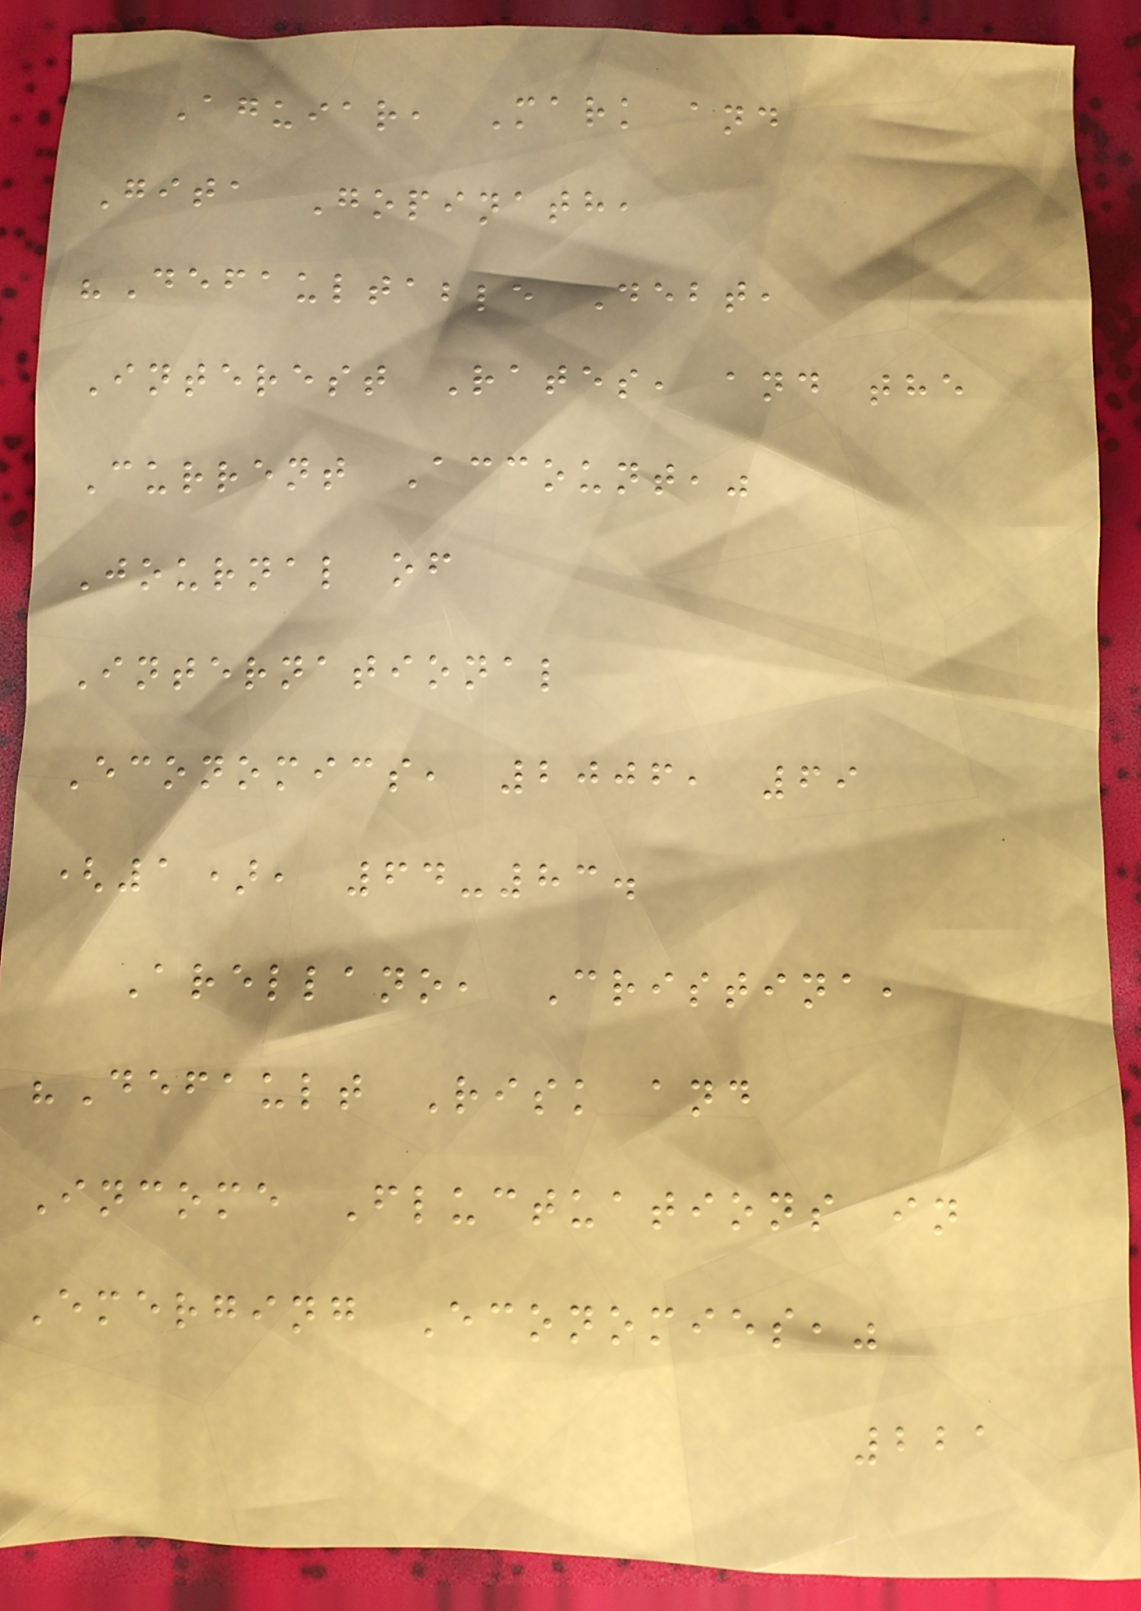Aguiar, Mark and
Gita Gopinath,
"Defaultable Debt,
Interest Rates, and the
Current Account,"
Journal of
International
Economics, 2006, 69
(1), 64-83.
Arellano, Cristina,
"Default Risk and
Income Fluctuations in
Emerging Economies,"
221
